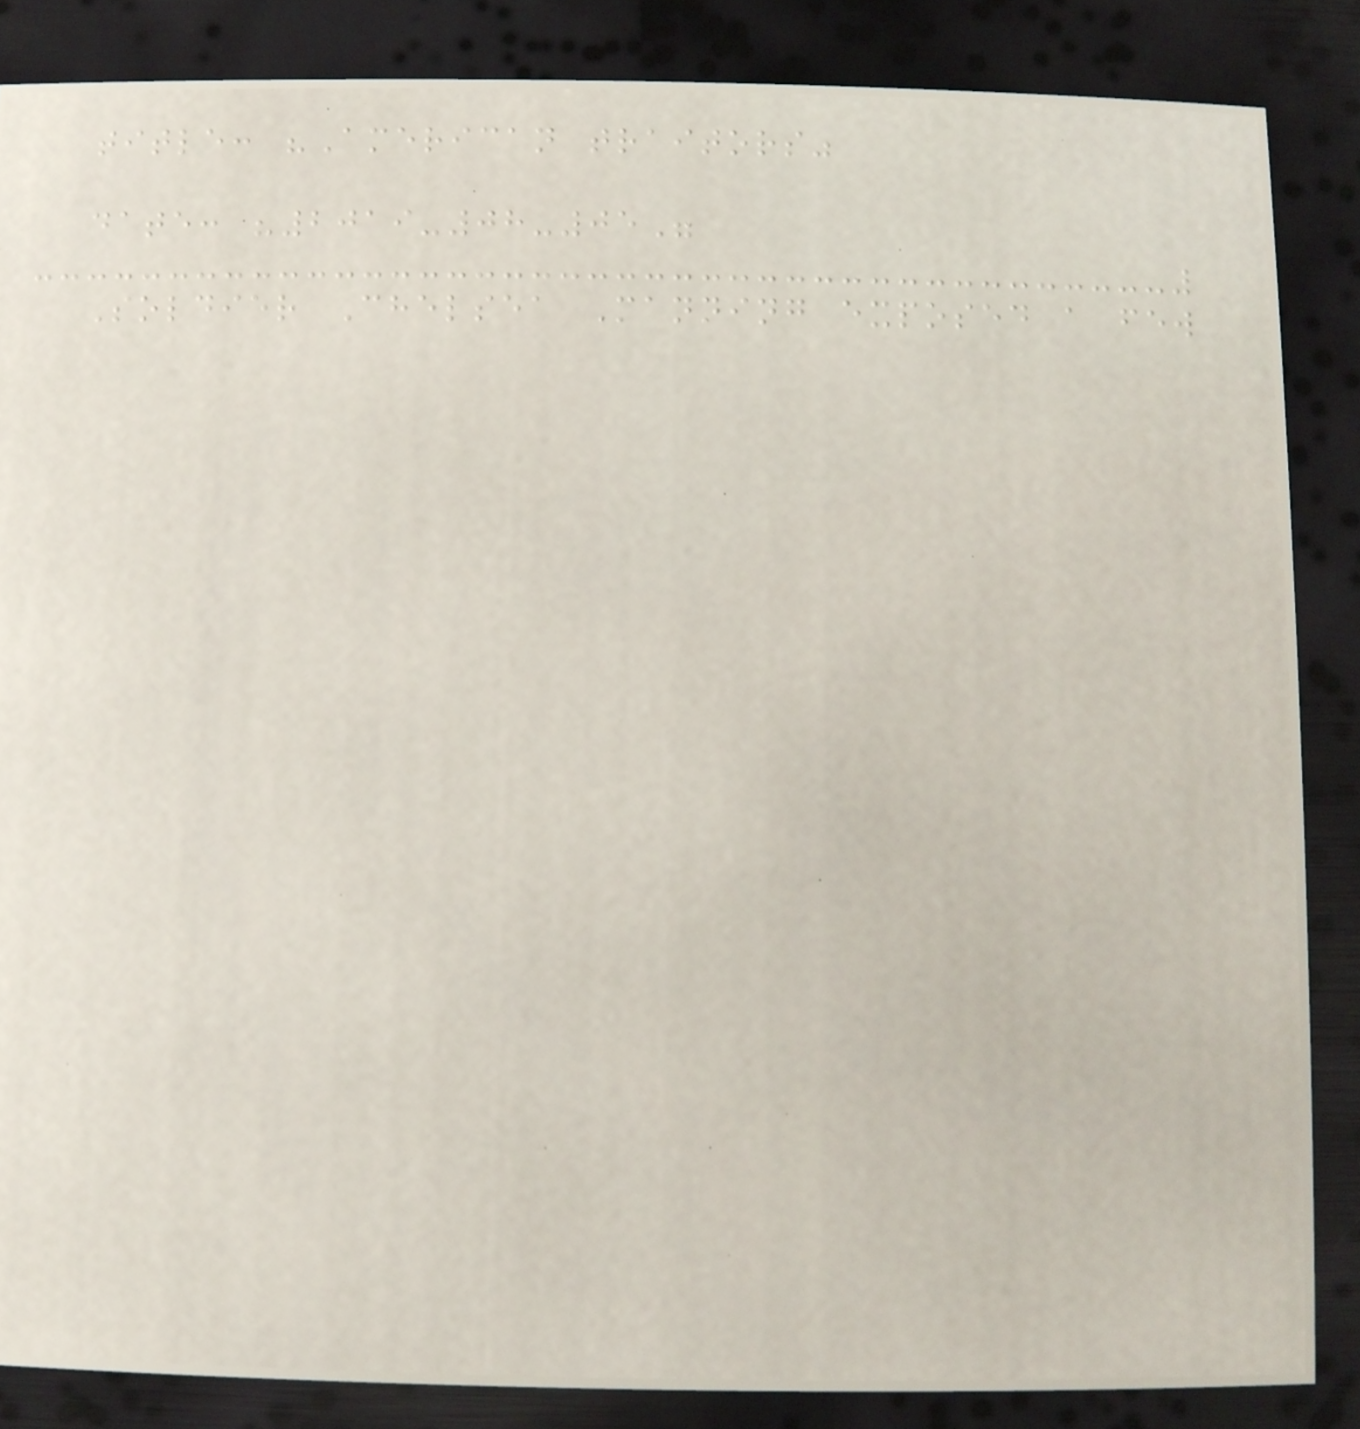title: "American traitors"
date: "2019-08-05"
Soldier Chelsea Manning exposed a few
